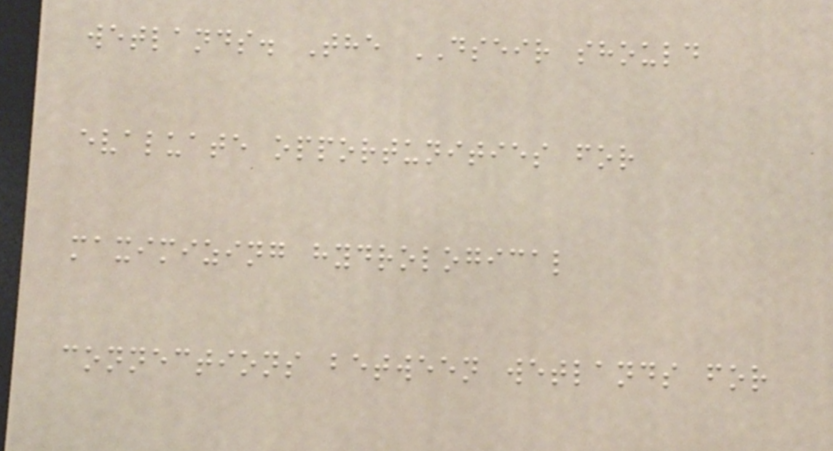wetlands. The DSEIR should
evaluate opportunities for
maximizing hydrological
connections between wetlands for
